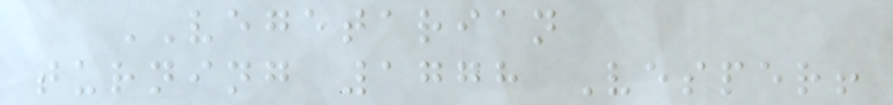VEGETARIAN
turning 1778 Vesper!
